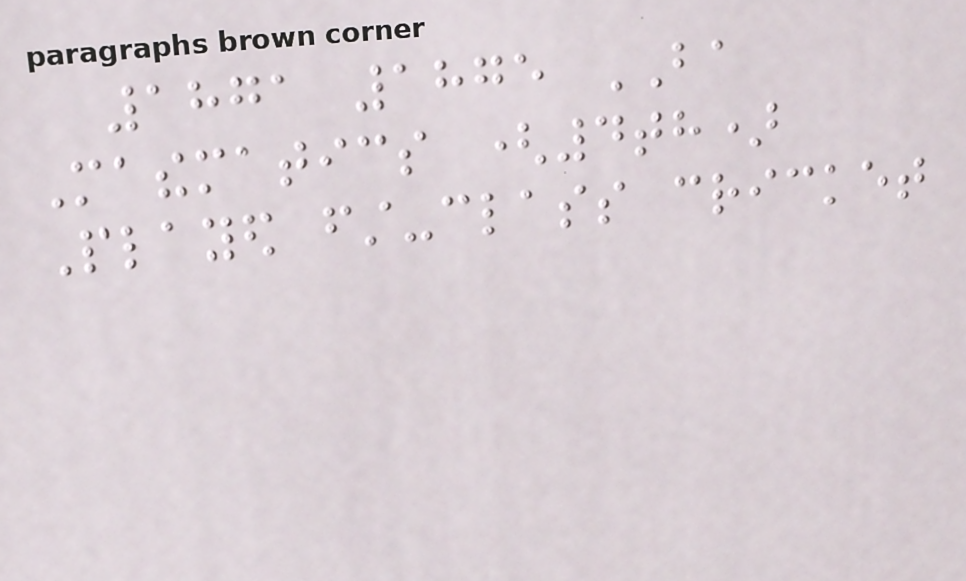1871 1875 BA
Mathematics (4th)
Played first-class cricket
